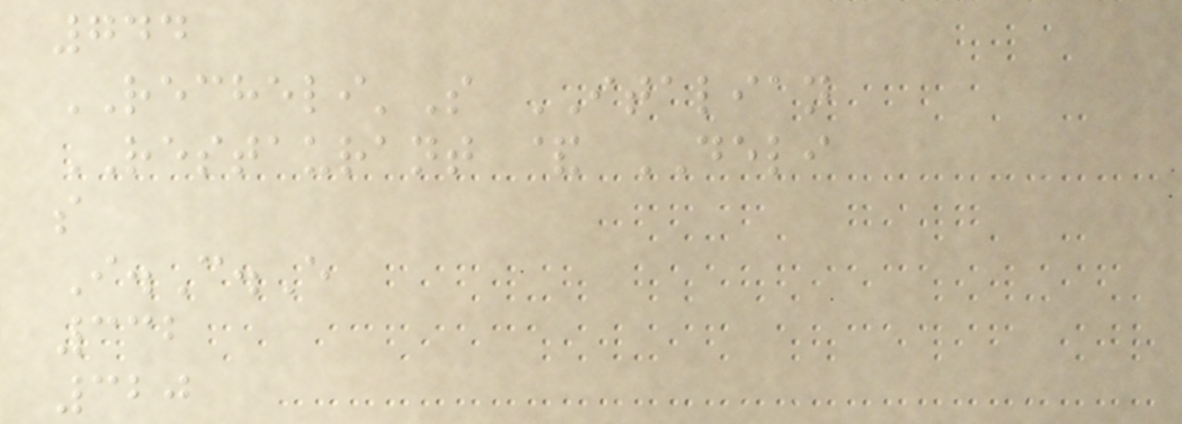744
RECHELI'S ITALIAN
RESTAURANT & DELI
s
I.C.E
332
320
